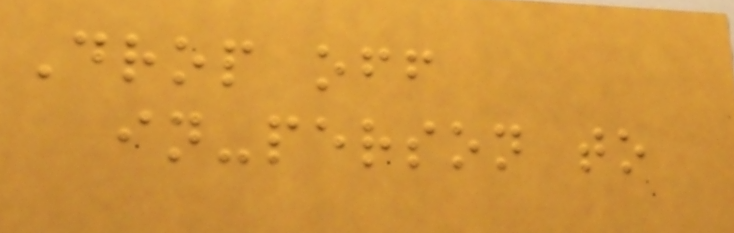Drop off
in-person to
